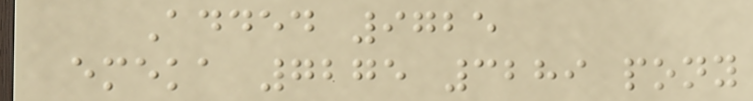Added 9725
emeka 7275 3289 pony
